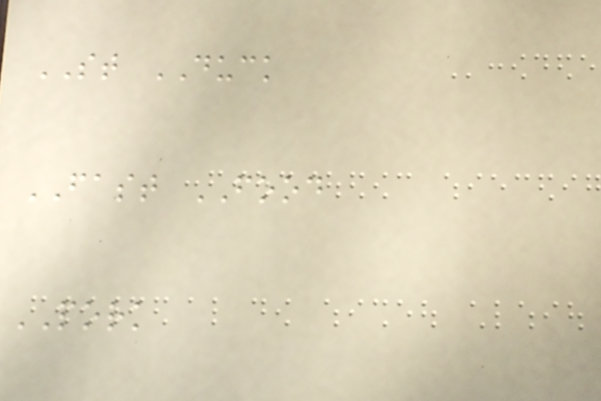ST DUCK
FAST FOOD
PORK
